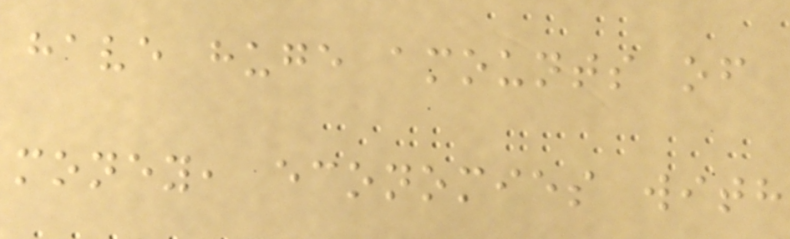have huge amounts of
money, economies with
